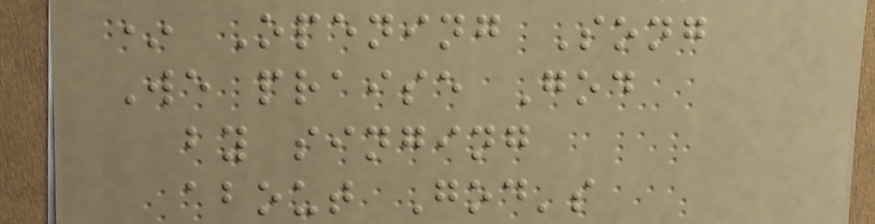* Opening Song
We praise God
by singing
about God's
